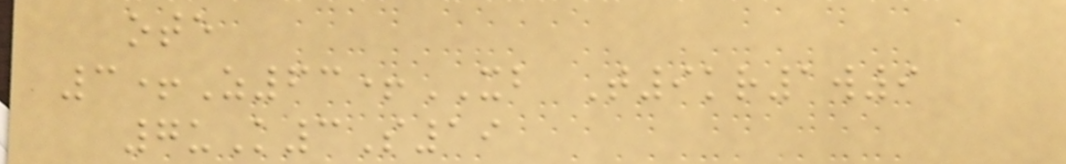ote
3+Z63+XB T9kr1w9
7uK3S19
